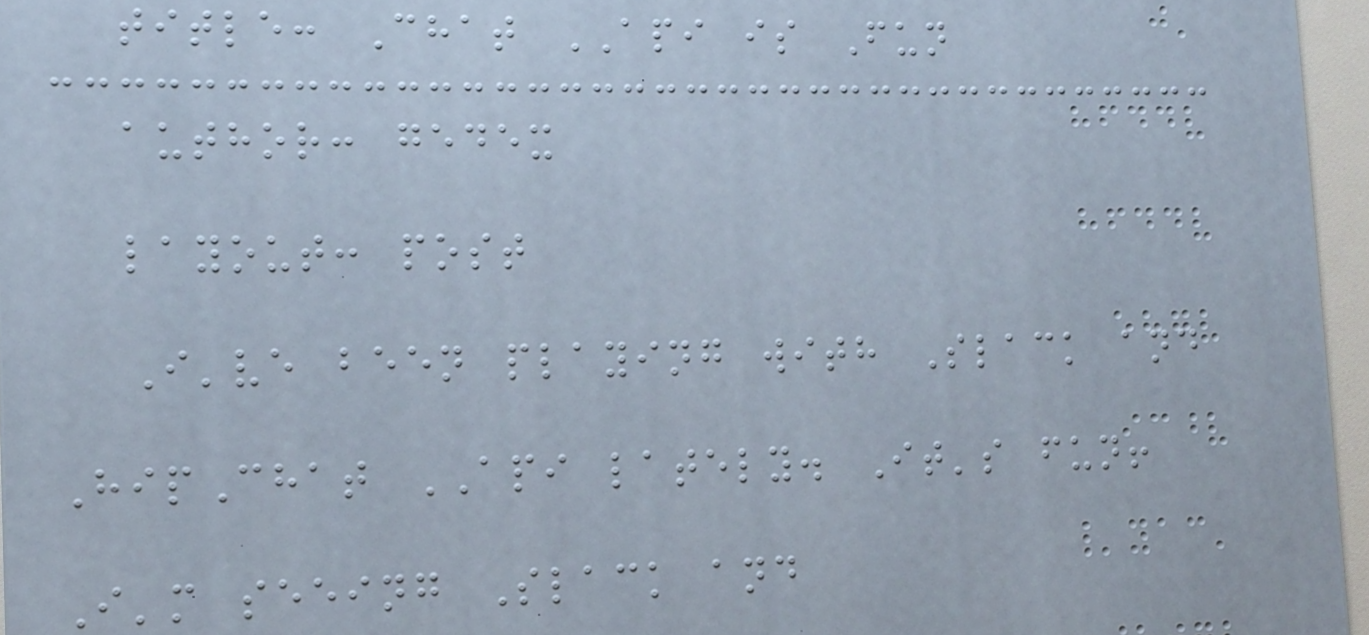title: Chat API is Fun
author: gedex
layout: post
I've been playing with Slack and
HipChat API lately. It's fun!
I'm seeing Slack and
